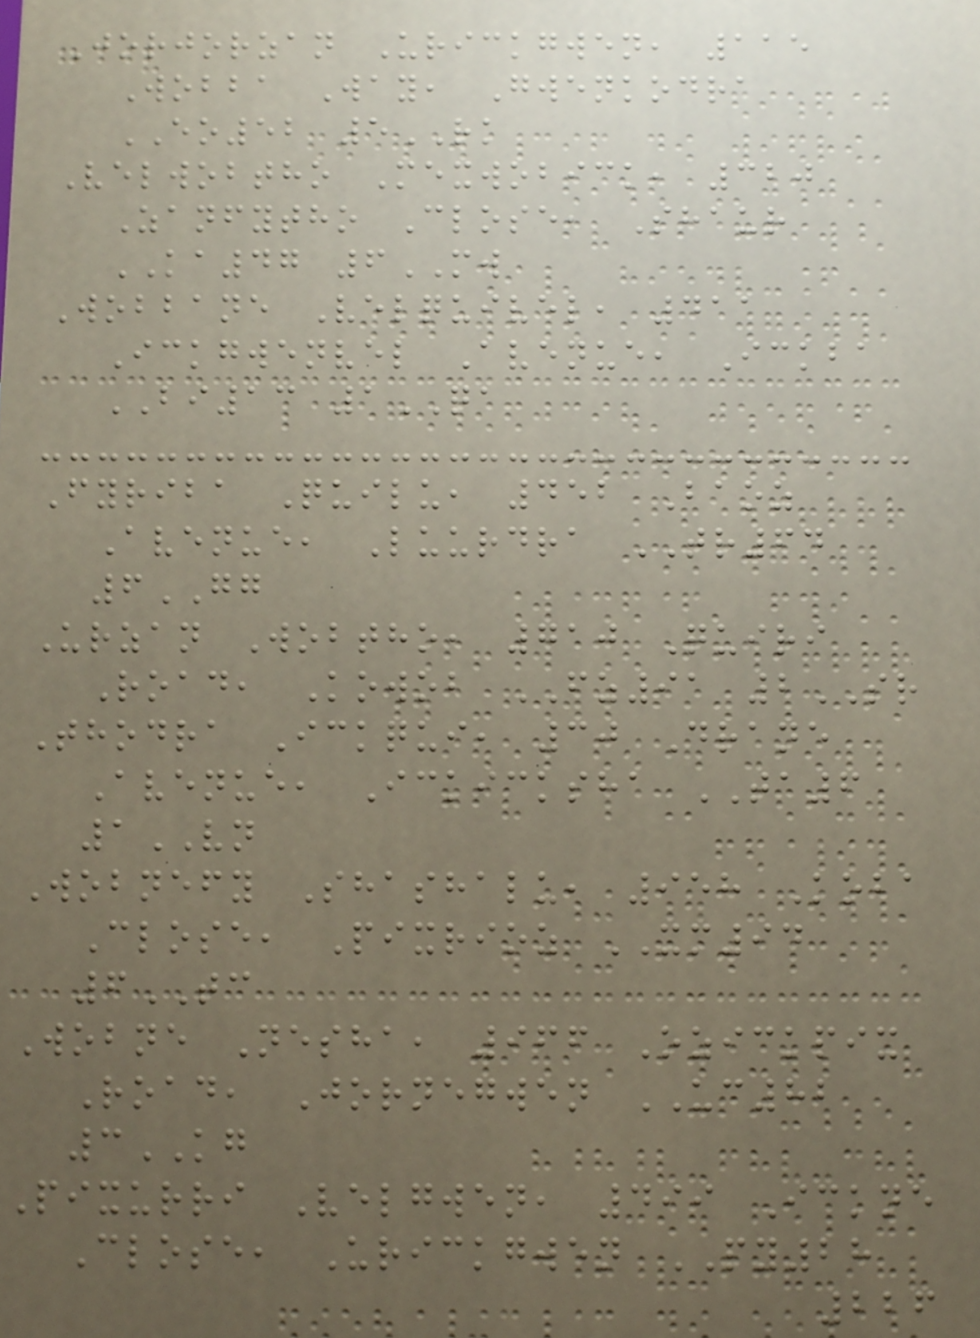Jorjorzan Urickgwen, 115
Wobba Way, Gwenkodra
EO52 5RK
Velwobtho Mexwobick, 320
Zanfytho Close, Shaur
KA47 6MW
Wobbane Velquivel, 411
Ickgwenvel Avenue, Ickba
BI13 1QA
Fyriba Quilu, 452 Baoz
Avenue, Luurdra TR64
6GG
Urzan Wobtho, 710 Quiri
Road, Kowob FZ91 2SR
Thodra Ickqui, 30 Drane
Avenue, Ickicksha TA6
1VN
Wobnefy Shashalu, 958 Koba
Close, Pixrioz XM94
6TC
Wobne Nesha, 966 Ozickpix
Road, Jornegwen UC82
3KG
Pixurri Velgwen, 499 Ickne
Close, Urickgwen PY28
226
